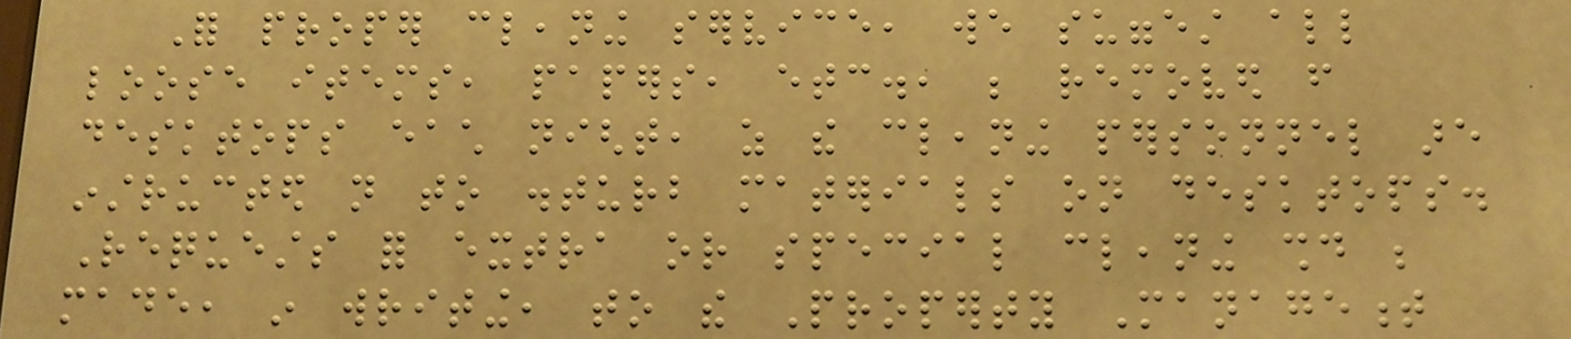For proper cleaning service, we suggest all
loose items, papers, etc., be removed from
desktops each night, as the cleaning personnel are
instructed not to disturb materials on desktops.
Requests for extra or special cleaning should be
made, in writing, to the Property Management
